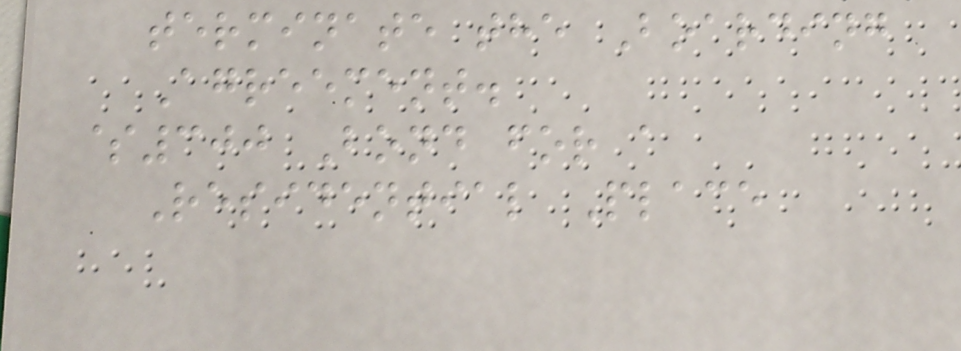terminate the Boarding
Agreement.
$300 Bond for a
Residential Place
